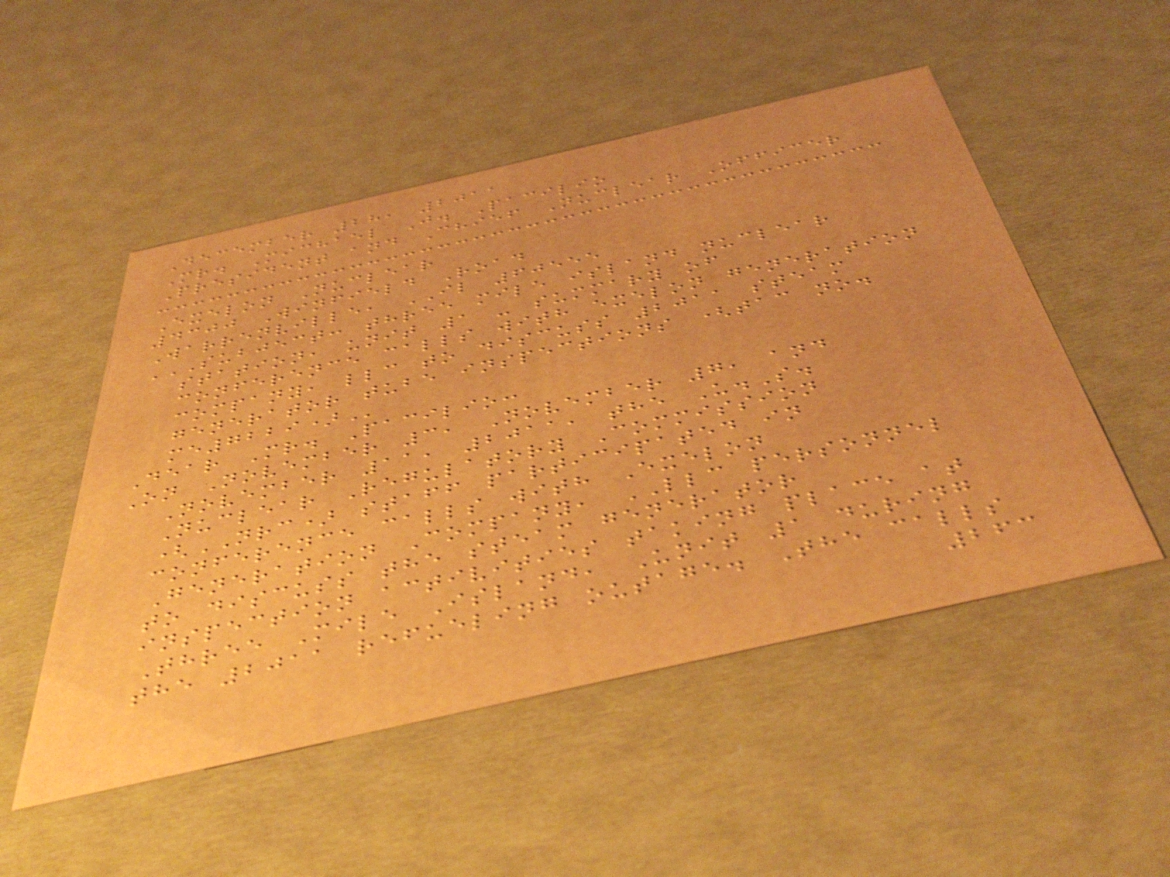December 28, 2011
Mr. Michael J. Pacilio
President and Chief Nuclear Officer
Exelon Nuclear
4300 Winfield Road
Warrenville, IL 60555
SUBJECT: THREE MILE ISLAND NUCLEAR
STATION, UNIT 1 - SUMMARY OF
CONFERENCE CALLS WITH EXELON GENERATION
COMPANY, LLC TO DISCUSS 2011 STEAM
GENERATOR TUBE INSPECTIONS (TAC NO.
ME7229)
Dear Mr. Pacilio:
On November 3, November 7, and
November 11, 2011, the U.S.
Nuclear Regulatory Commission
(NRC) staff participated in
conference calls with Exelon
Generation Company, LLC personnel
to discuss the steam generator
inspection activities taking place at
Three Mile Island, Unit 1 during
the 2011 refueling outage. The calls
263
